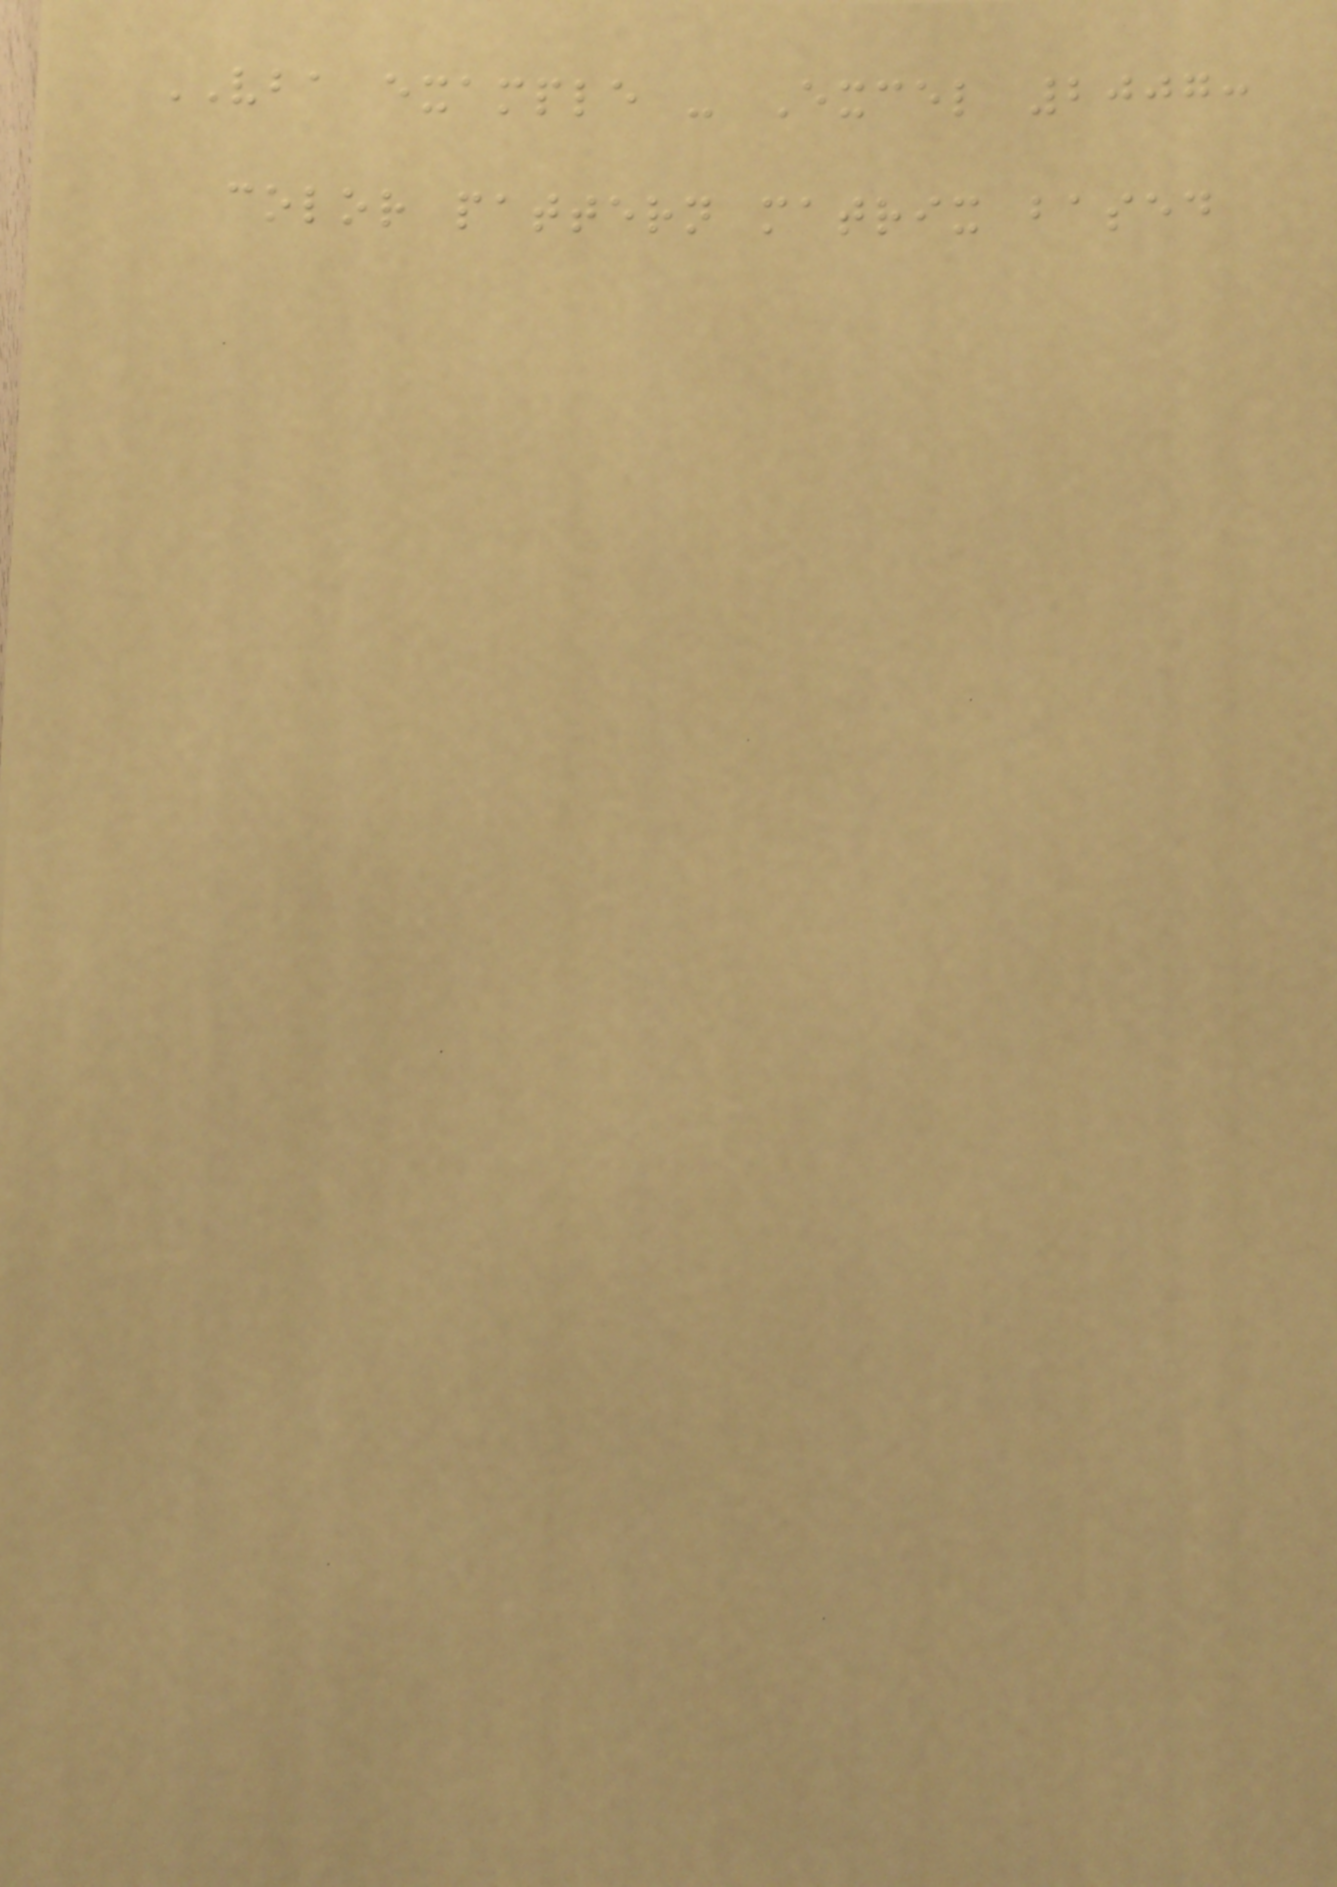VBA example - Excel 2007:
color pattern matrix based
